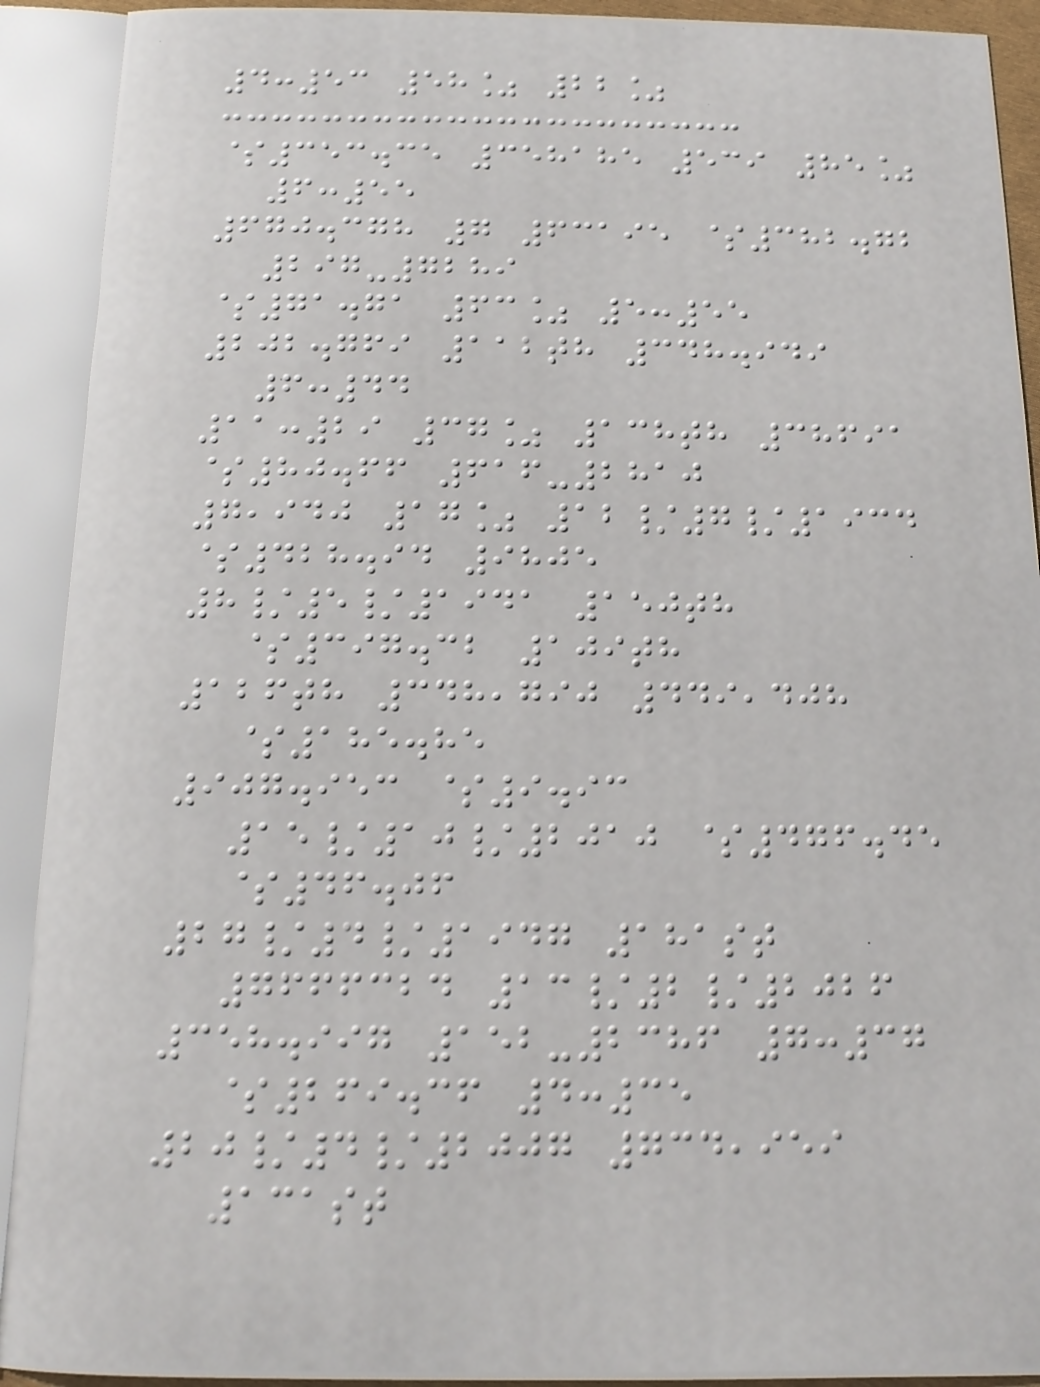4:53 58% 22%
$353.35 358185 539 85%
6:55
670.378 7 63195 $382.72
297-7289
$71.71 63% 5:55
202.769 112th 348.949
6:44
11:29 37% 138th 38691
$80.66 616-2810
7,940 17% 12/7/1934
$428.94 9805
8/5/1941 150th
$397.32 109th
126th 348,790 449,408
$185.85
907.953 $9.93
15/10/2010 $476.45
$46.06
27/4/1947 181st
7666324 13/2/2026
358.997 152-2386 7:37
$269.36 4:35
20/4/2007 734,959
131st
